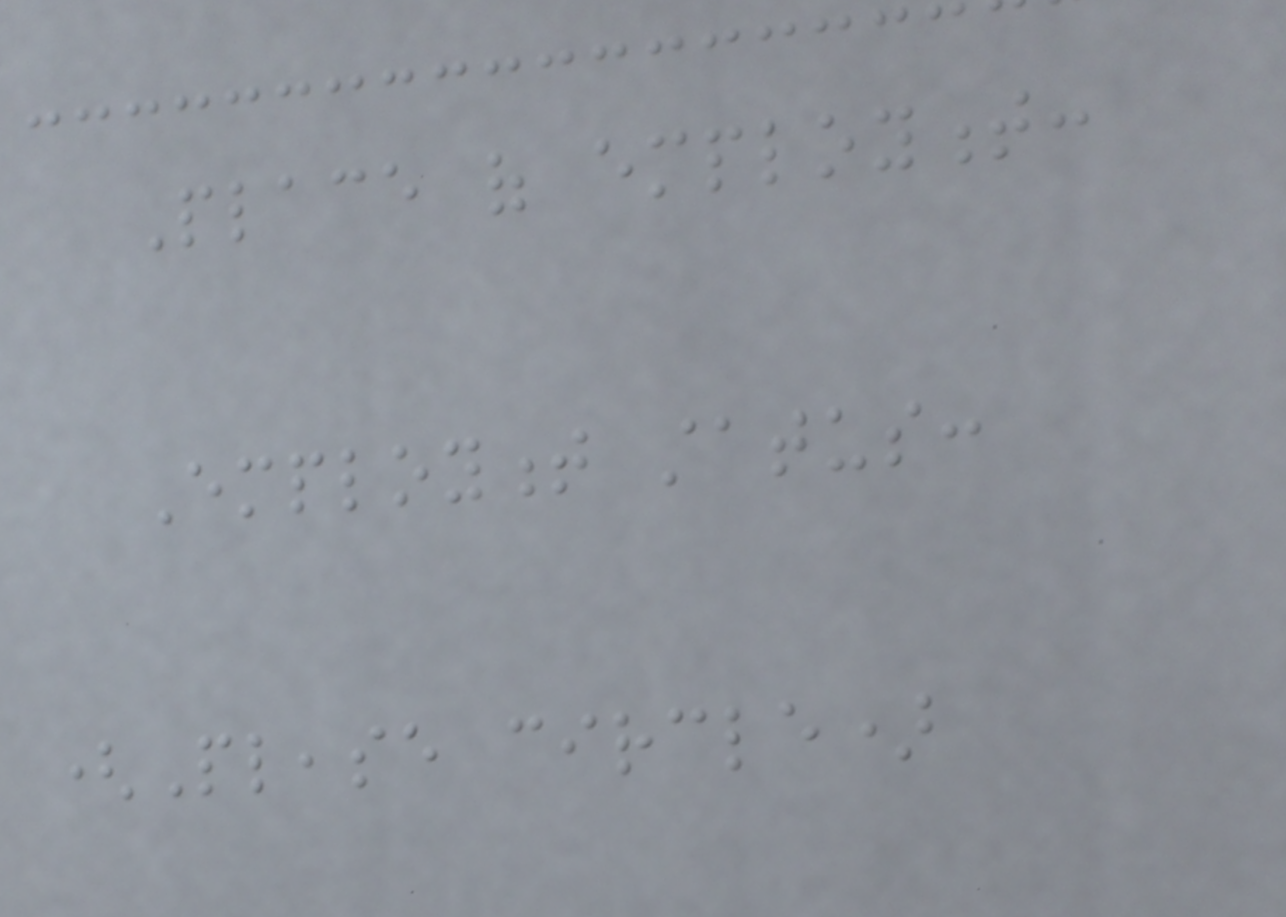Place of employment:
Employment status:
(Please circle)
